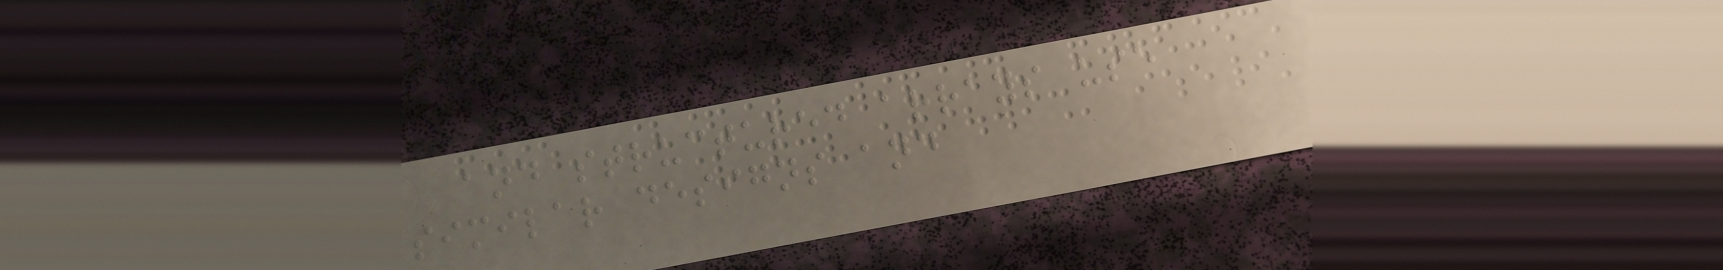and structured arrays use
similar designs and
